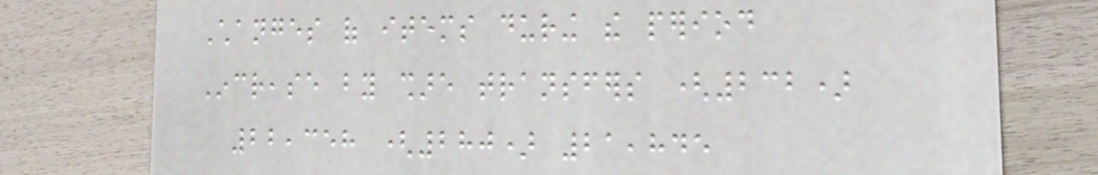Changes of items during the period
Increase by share transfers (232)
22,358 (280) 21,845
